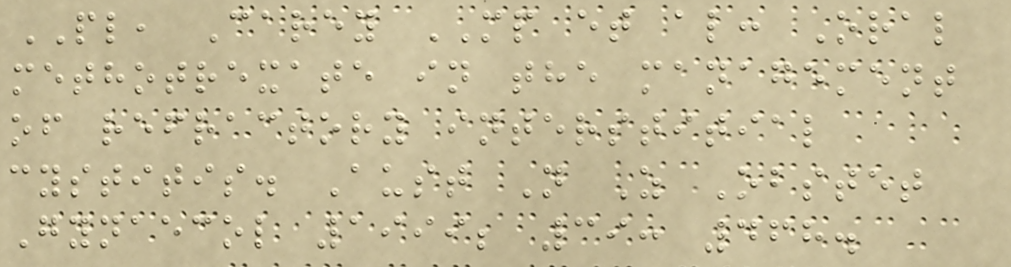PL, Carey MP et al: Oral
methotrexate in the management
of refractory interstitial
cystitis. Aust N Z Obstet
Gynaecol 1999; 39: 468.
